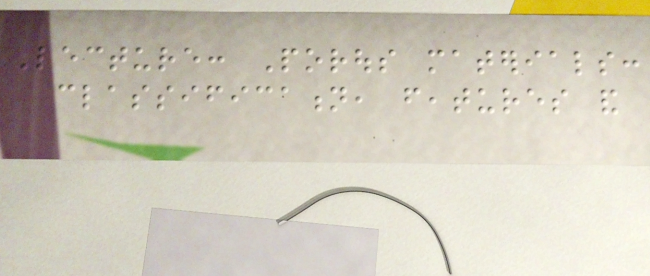Lecture: Porous materials:
classification, features and
